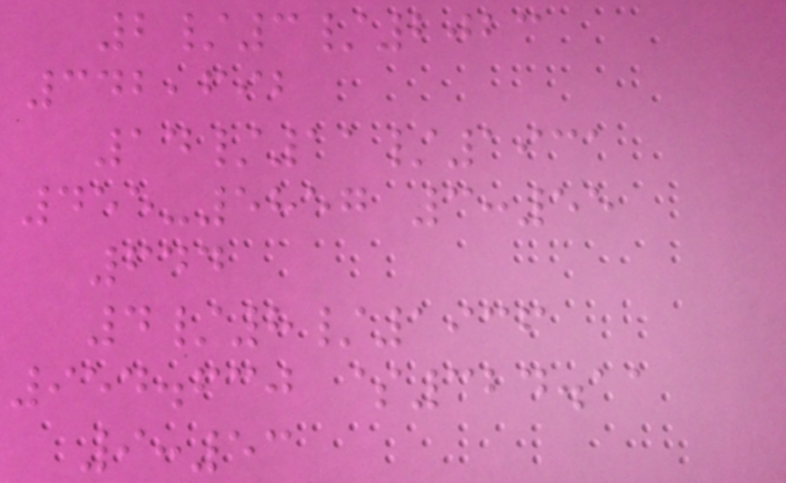2/3/2023
342,692
14/11/1931
455-5857 3:55
644
4/8/1936
954.630 $324.11
9:53
